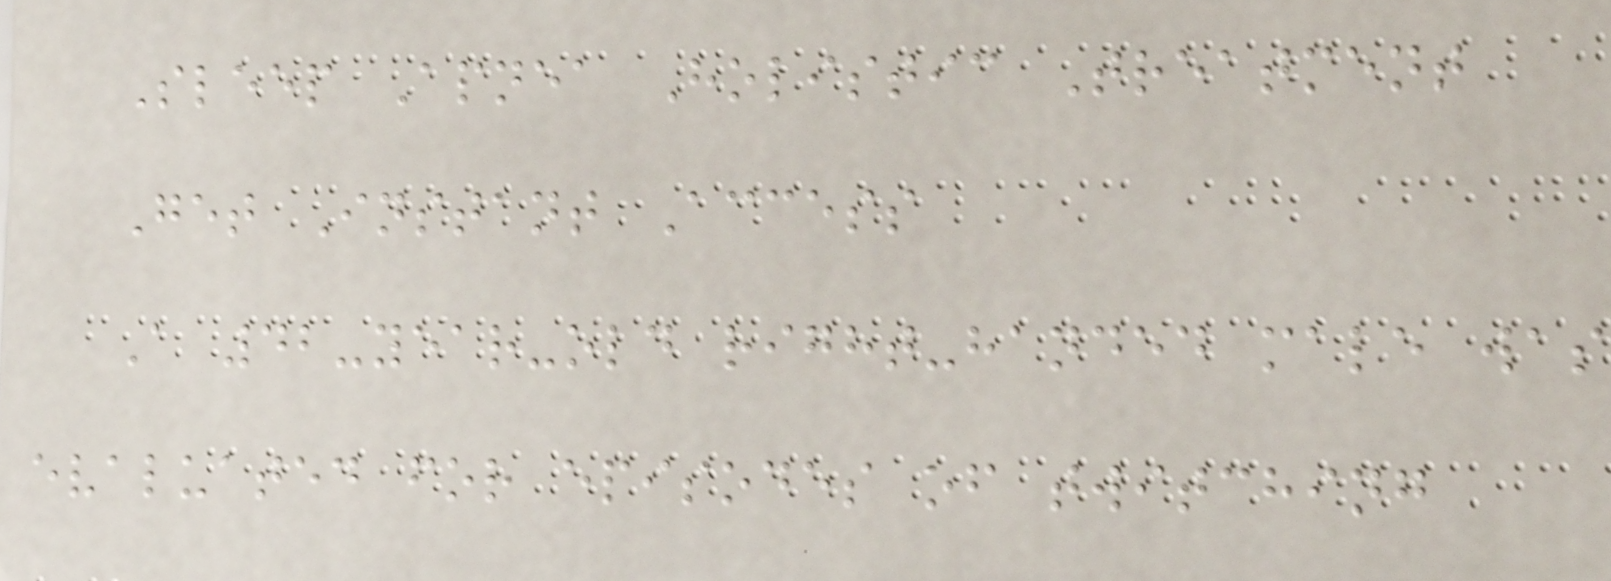Sleep Apnea Holistic Treatment
Get Instant Access
A 42-year-old right-handed male was
evaluated for episodes of twitching
